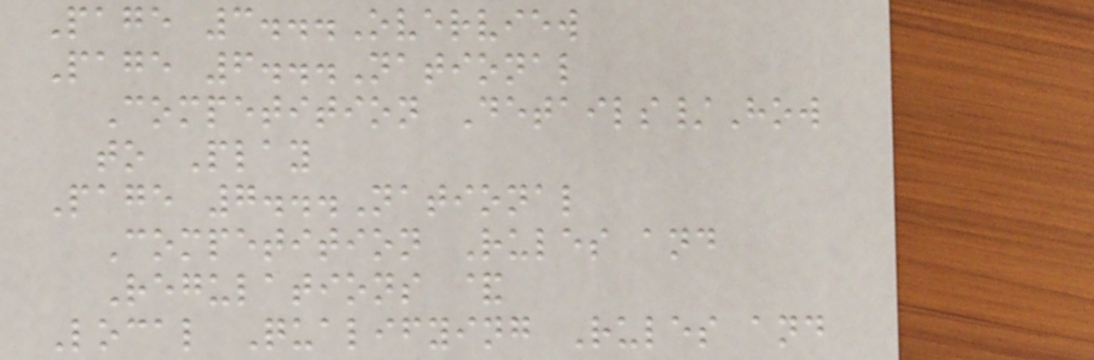Page 3...Overview
Page 6...National
Competition Details/How
to Play
Page 7...National
Competition Rules and
Regulations &
Local Qualifying Rules and
